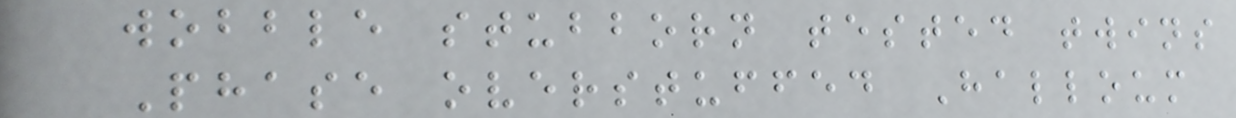wobble stubborn tested twins
Phase overstuffed Halloum
